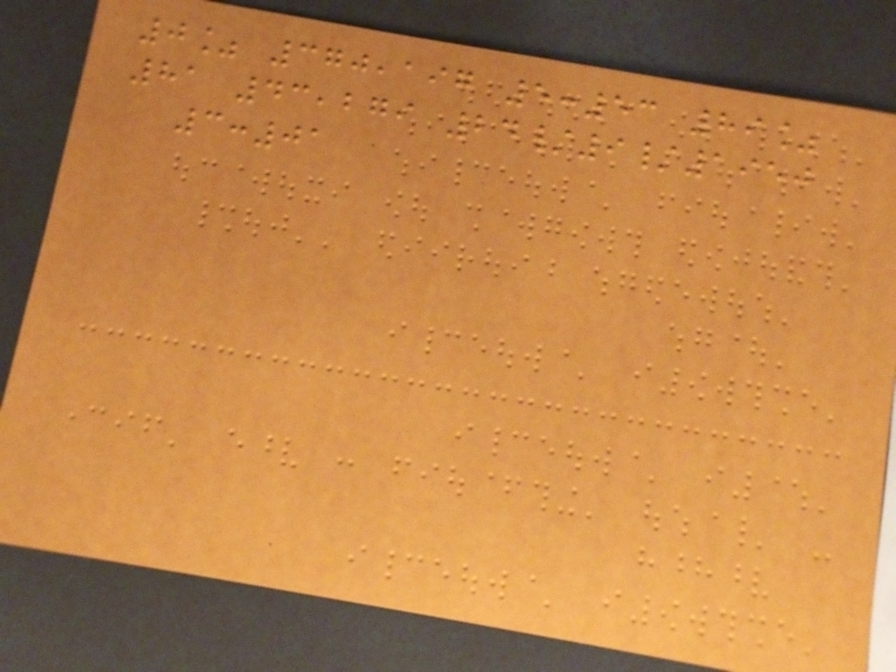0% 370,197 5:53 89%
81 43,279 24/9/1950
3:01
